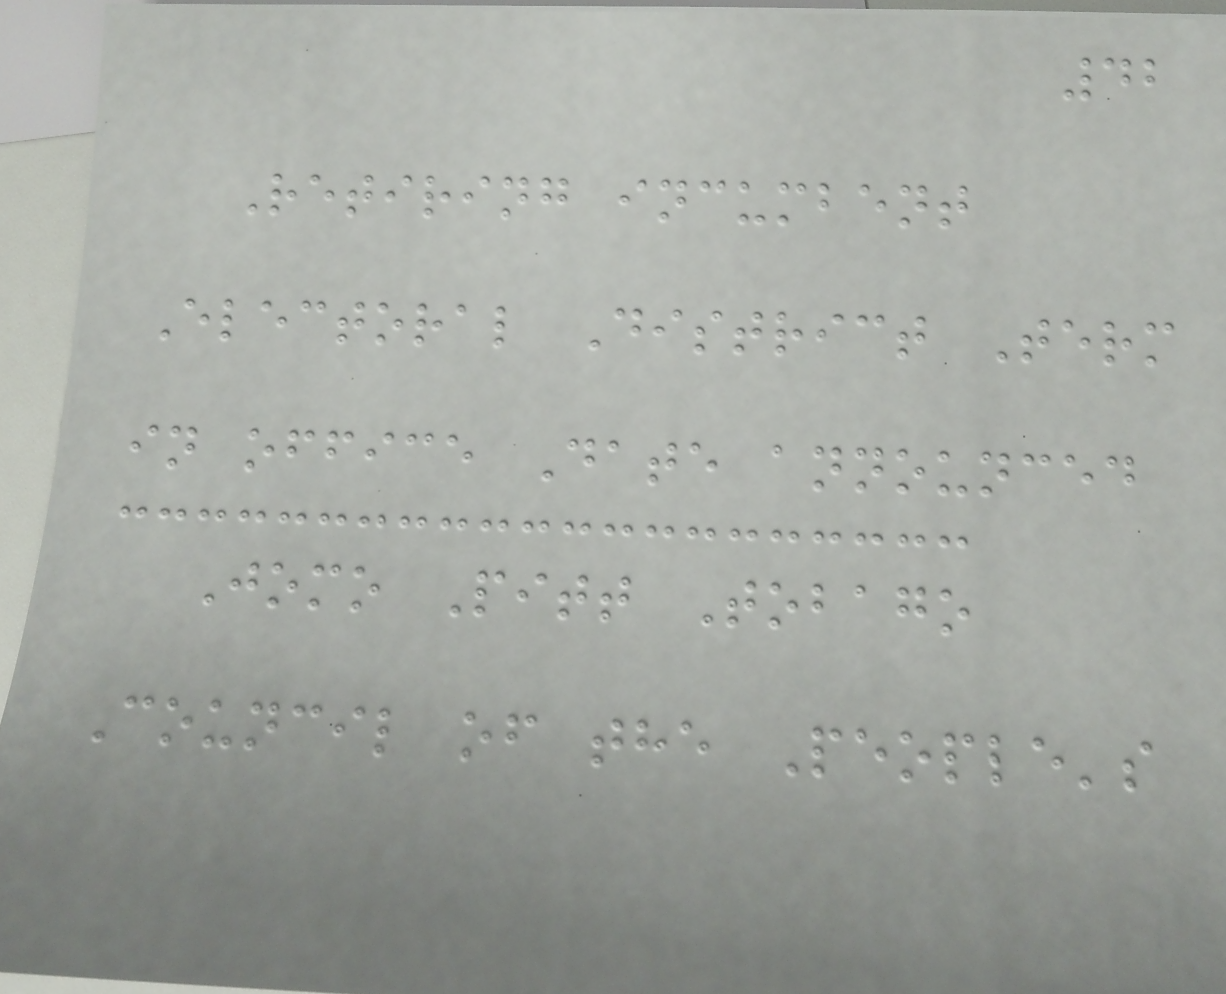42
Retiring incumbent
Electoral District Term
in office Date announced
Jomo Pitt Tobago
Council of the People's
